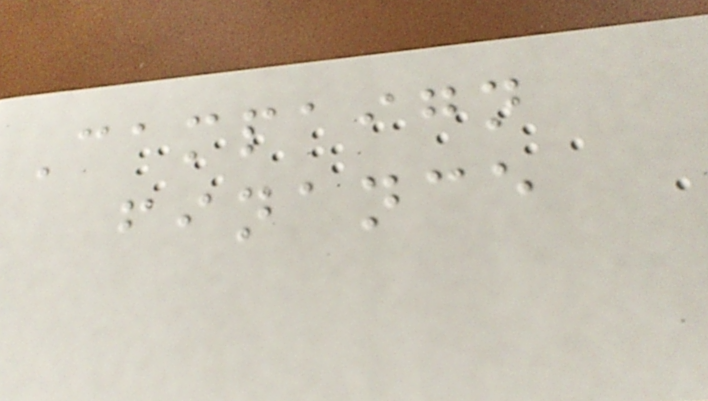Campaign
finance
